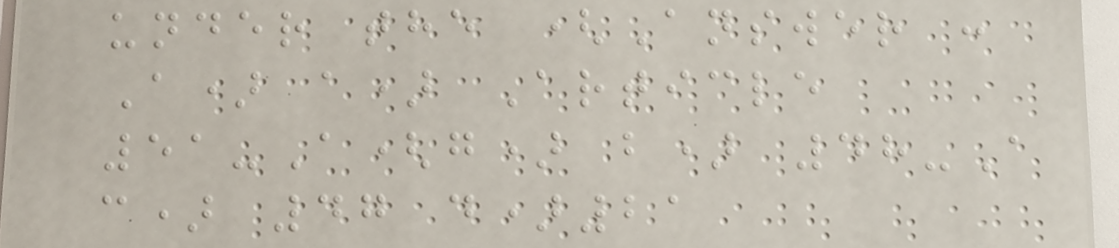under the (Answer :
A) a) Article
51-A(g) b) 48-A
c) 47 d)21
